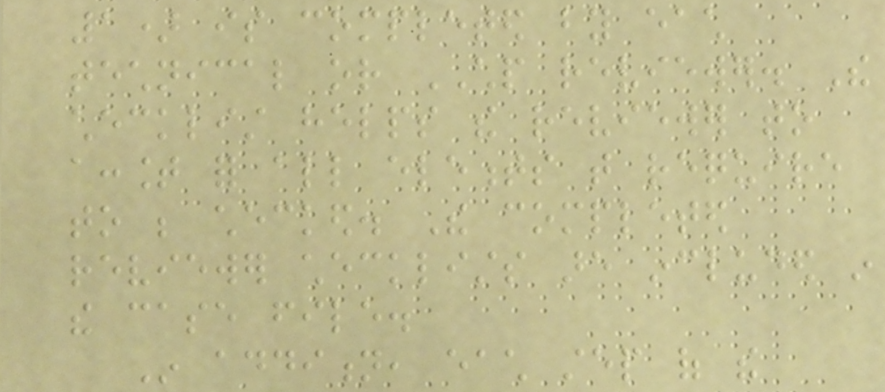1) is completed by each
technical or CHP reviewer. The
checklist helps the reviewer to
account for all elements that require
to be checked. The completed
reviewer checklists are included in
the case file.
In addition, each step of the
